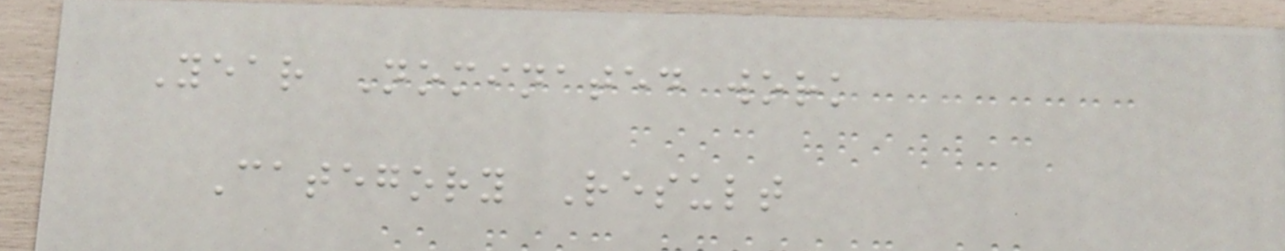Year Nominated work
Category Result
